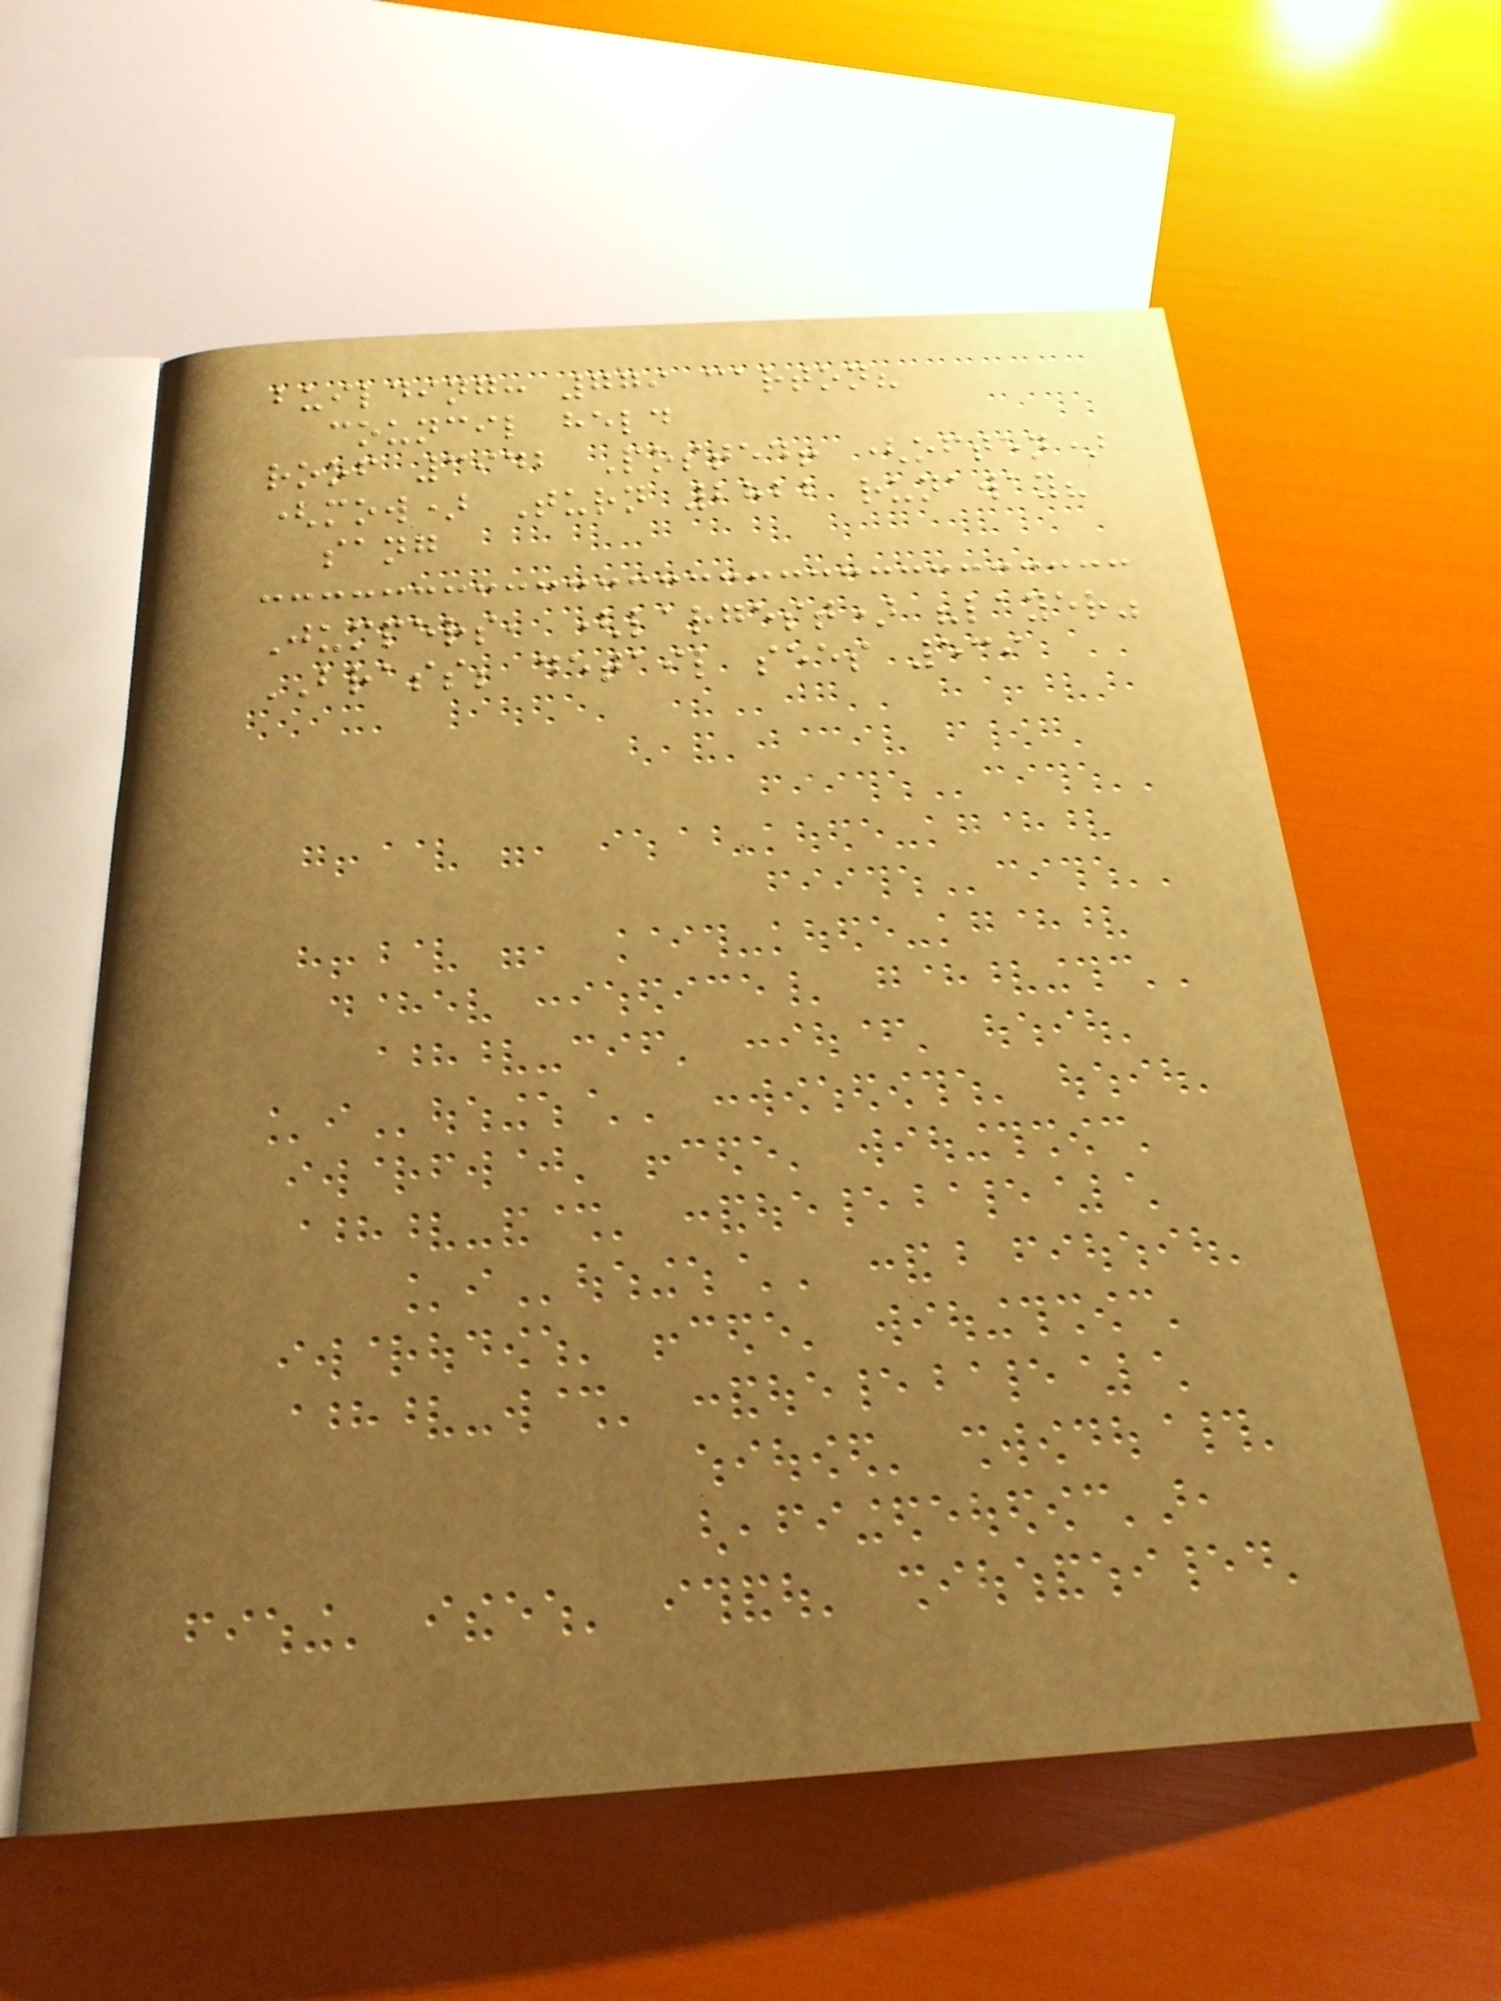building: 779 carton?
council held
roof 3942 Posted! (often)
(mow) Turn 2822 runaway?
sang
Jumpers, (largest) "layer"
BRASS; detail sees 539
